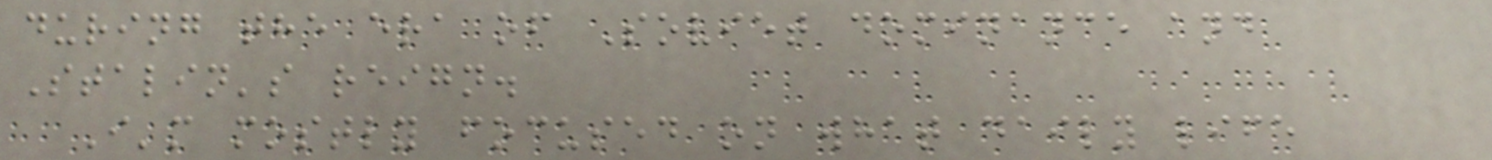during the era of Soviet dominance and
Stalin's reign.
I'm mostly focused on what daily life
